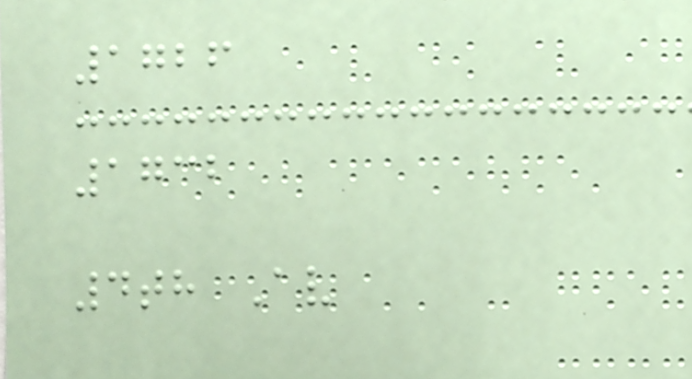1726
1732
4th Av
